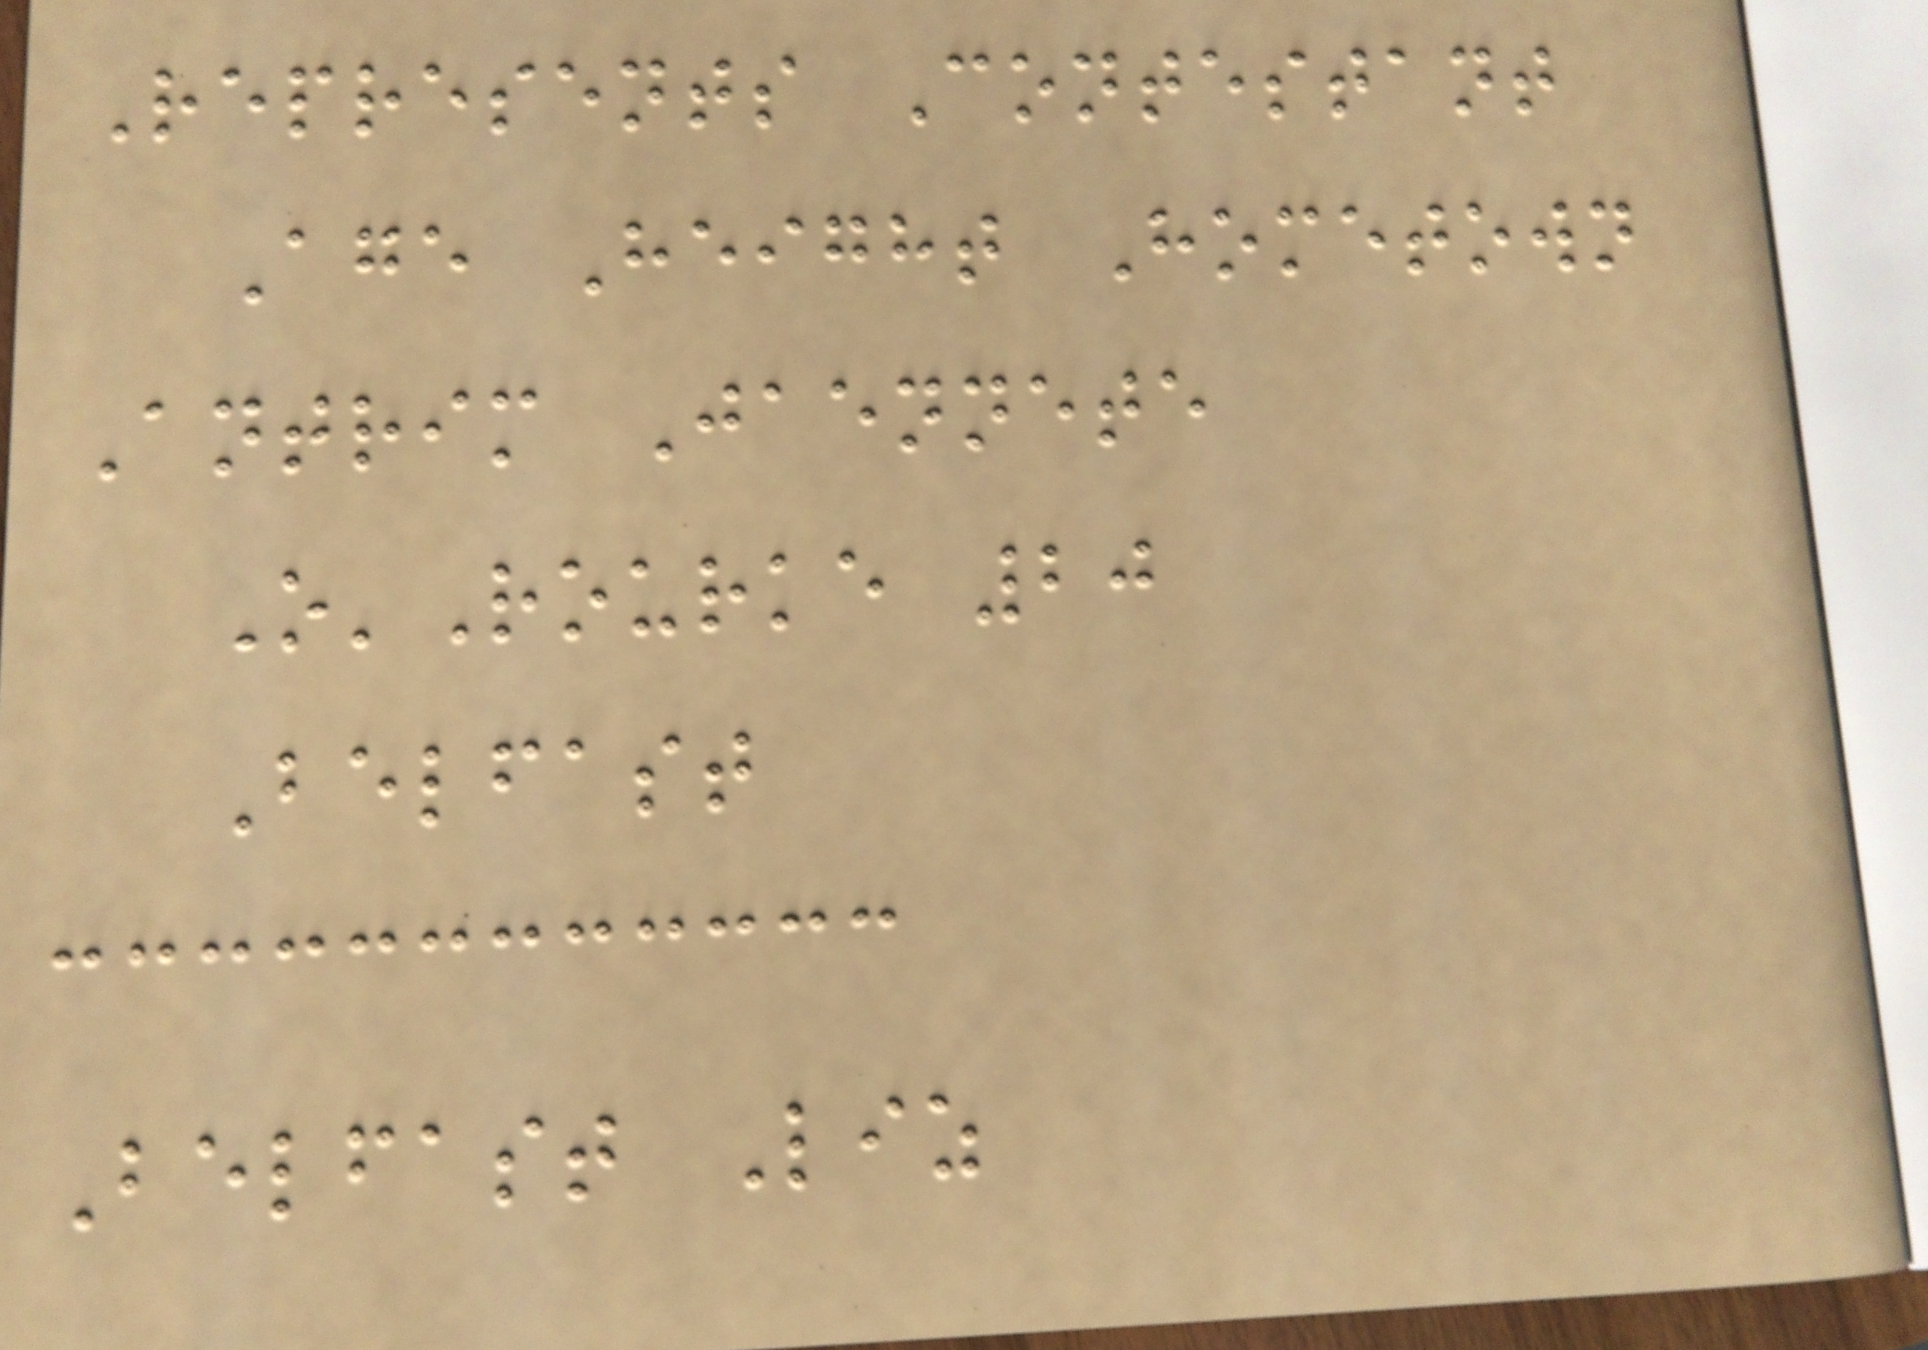Represents Contestant
Age Height Hometown
Antrim Jaennete
O'Rourke 20
Belfast
Belfast Liz
